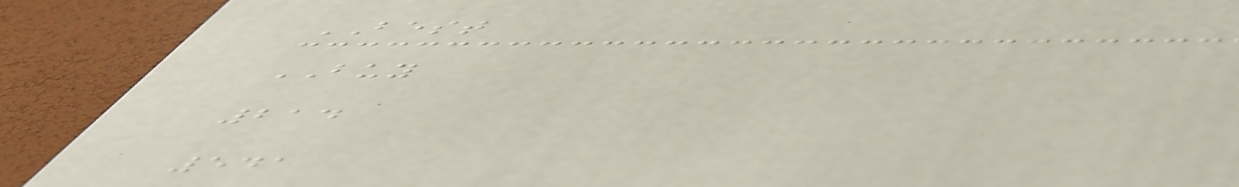BEST
BUY
214
541
